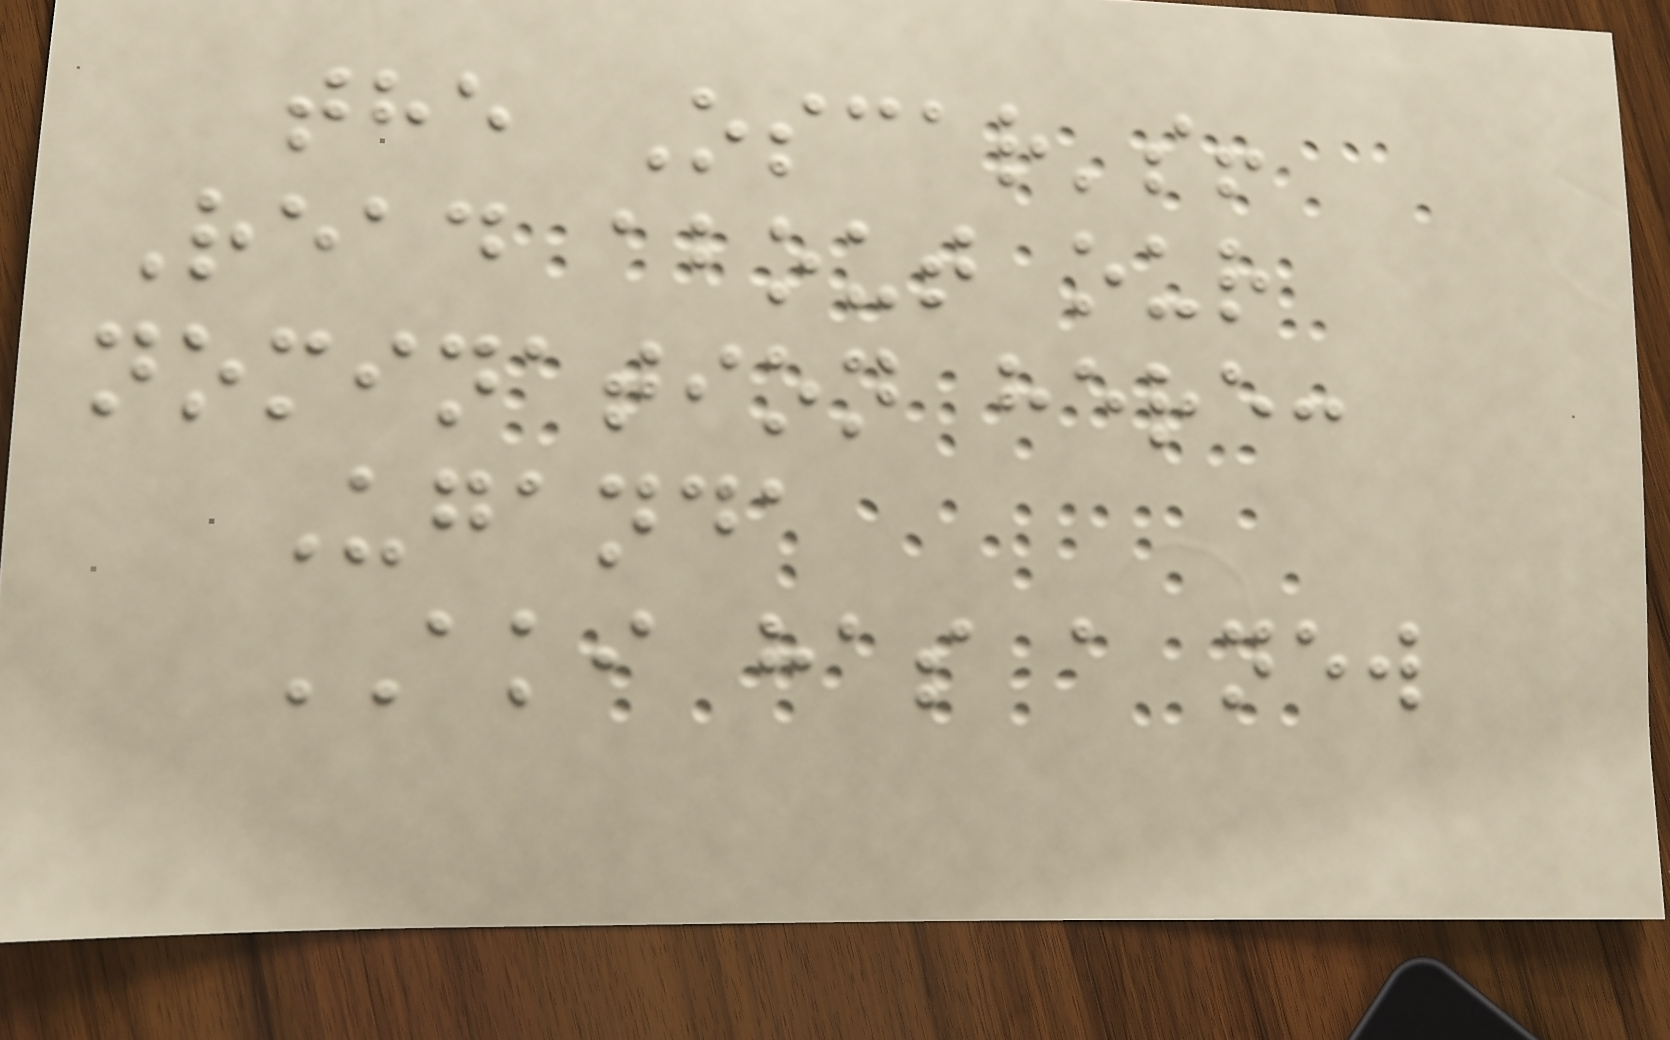the Oscar's!
Read about our
nomination here:
Uganda
AKI has a new
